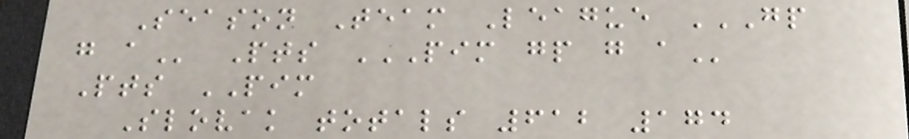Season Team League GP
G A Pts PIM GP G A
Pts PIM
Slovak totals 612 174
